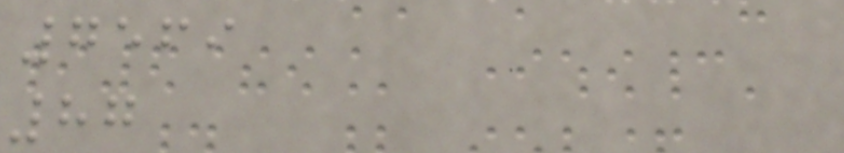7569
87
